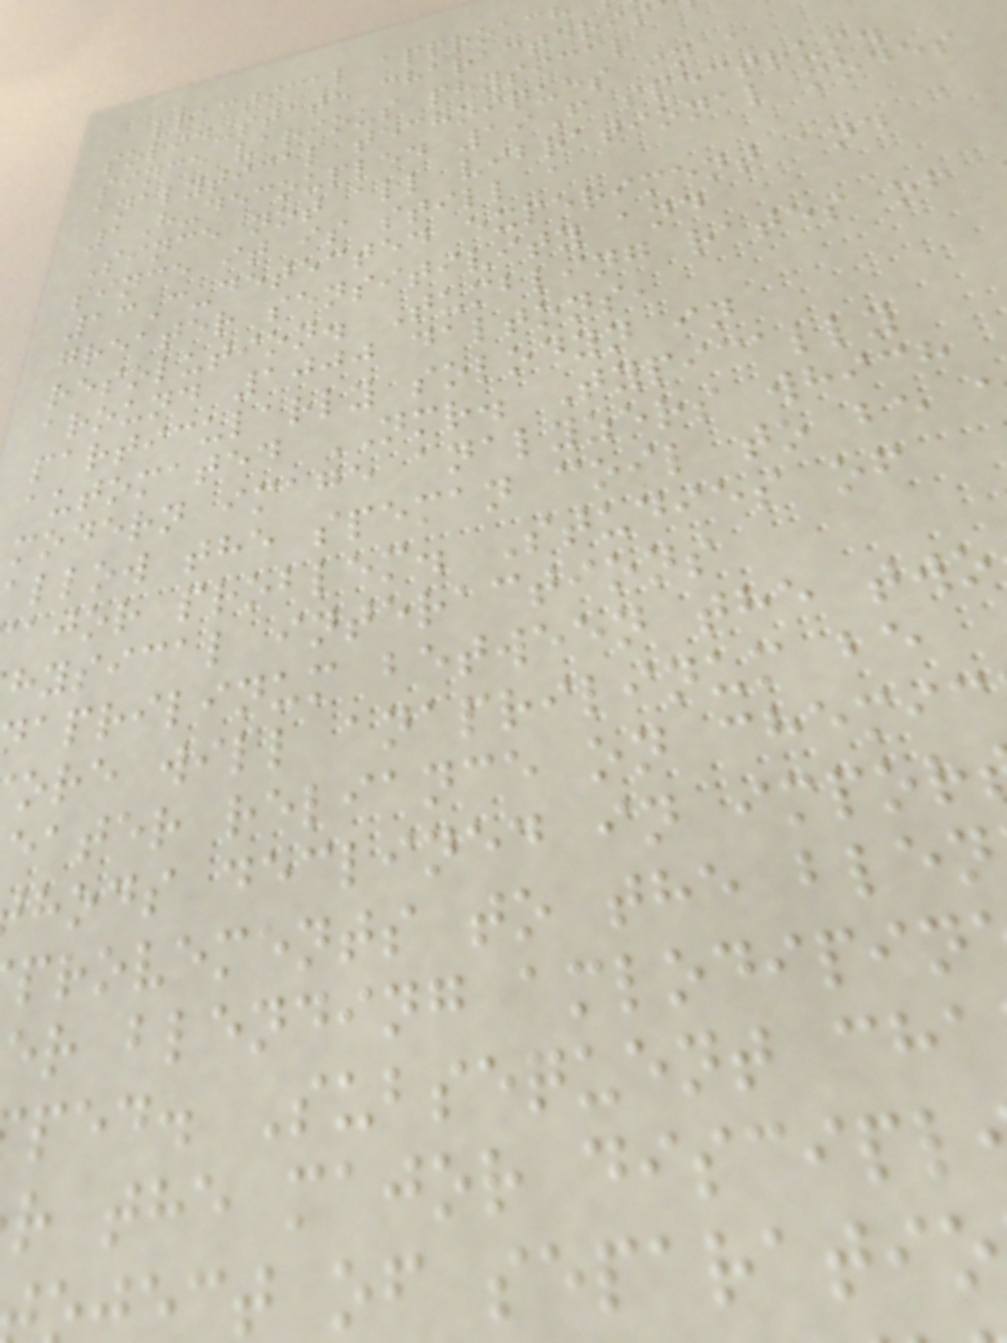practical approach
solid-state characteris
since various physical
analytical techniques in a
1H-decoupled 19F spectrum.
Since not all vibrational modes
since it is still a
13C-detected experiment and
greater sensitivity and
resolution. Tumbling rates of
around 1000 daltons,
particularly solodyn in
automated NMR. Typically
modern image analyzers which
llow the speman coil to be
ajor problem. Studies of
hysical interactions
aprilinum between the two
ore will anaprilinum be
eater reliance on chemic
hods declined in impor
provements to the blen
er blending amlodipin
ped. Subsequent cha
r the major discipl
ect of separatio
